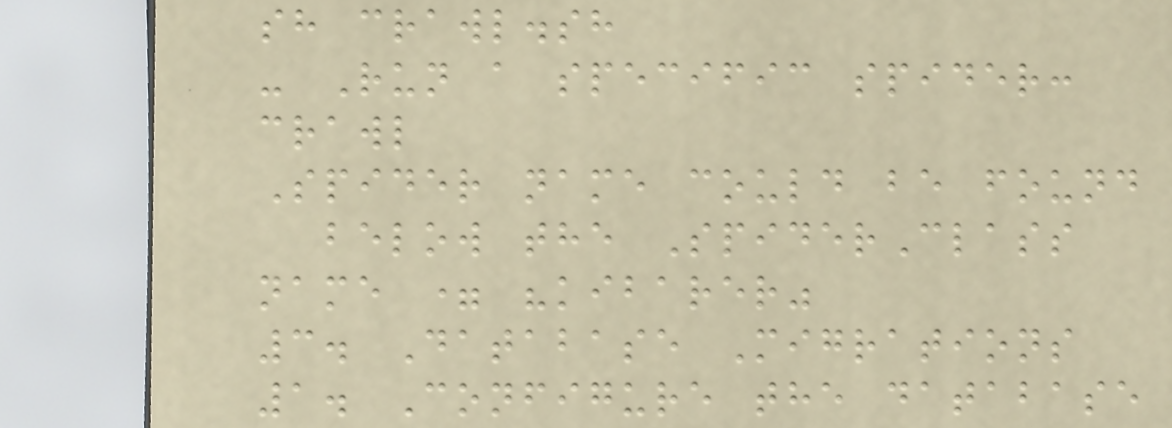sh crawl.sh
- Run a specific spider:
crawl
Spider name could be found
below the SpiderClass
name = "kibarer"
3. Database Migrations
1. Configure the database
